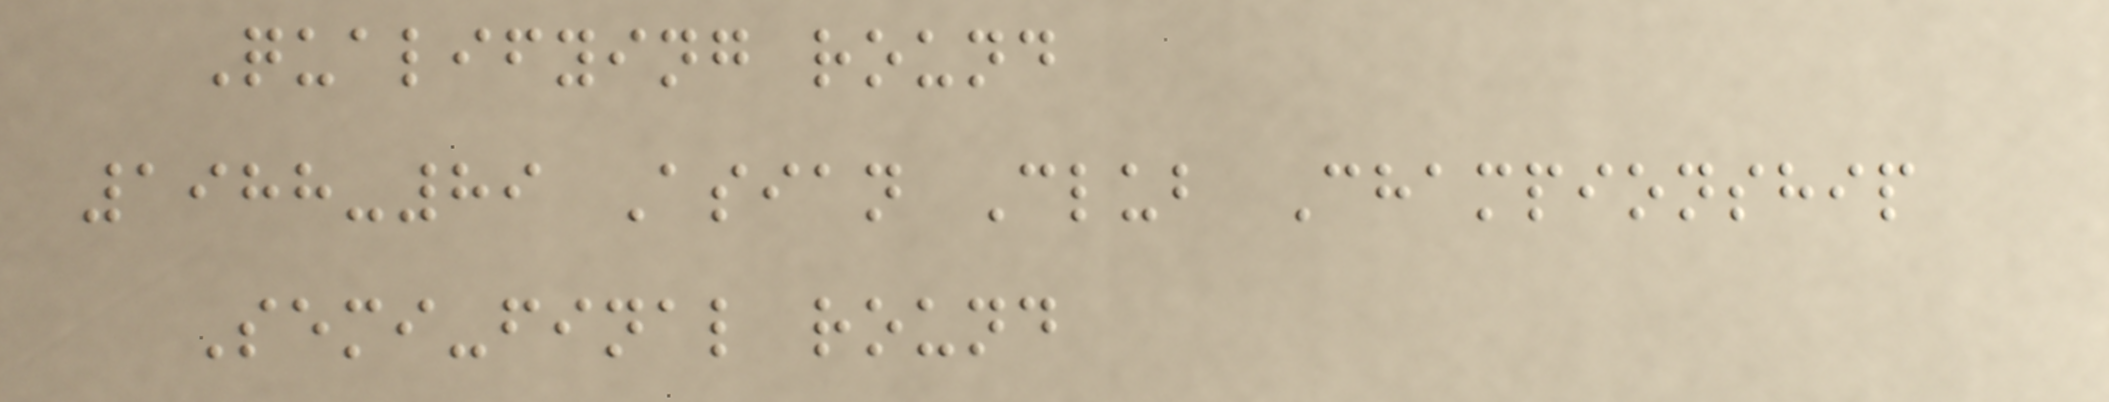Qualifying round
1988-89 Asian Club Championship
Semi-final round
